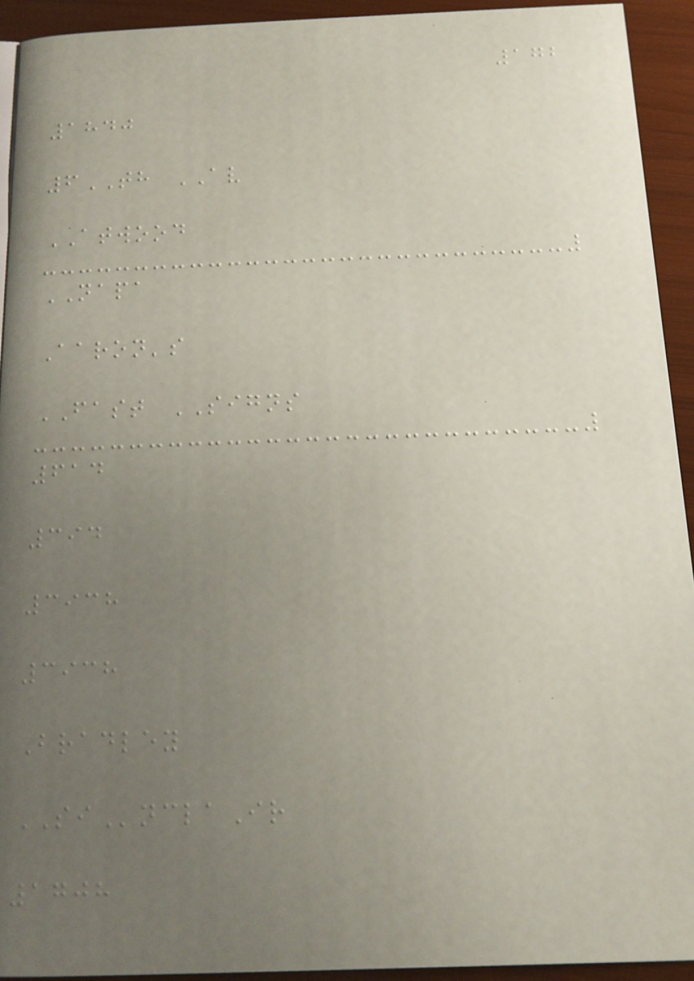172
1840
6TH AV
ATWOOD
NAPA
Aaron's
FAST SIGNS
614
394
3938
3938
Bradley
SInclaIr
1708
